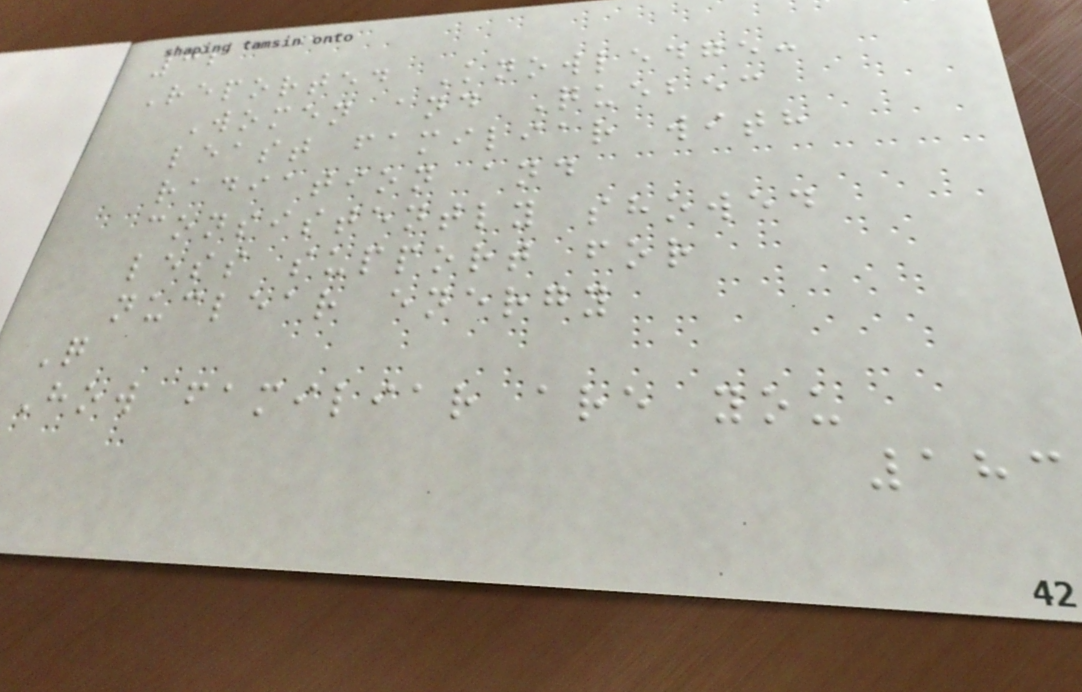32
Reported Knowledge:
Women and Quebec
least familiar with
radiation and
consistently showed
less support for
nuclear energy
Q
How familiar are you
183
